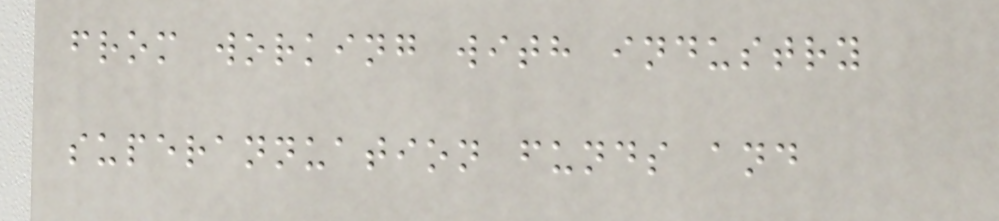from working with industry
superannuation funds and
